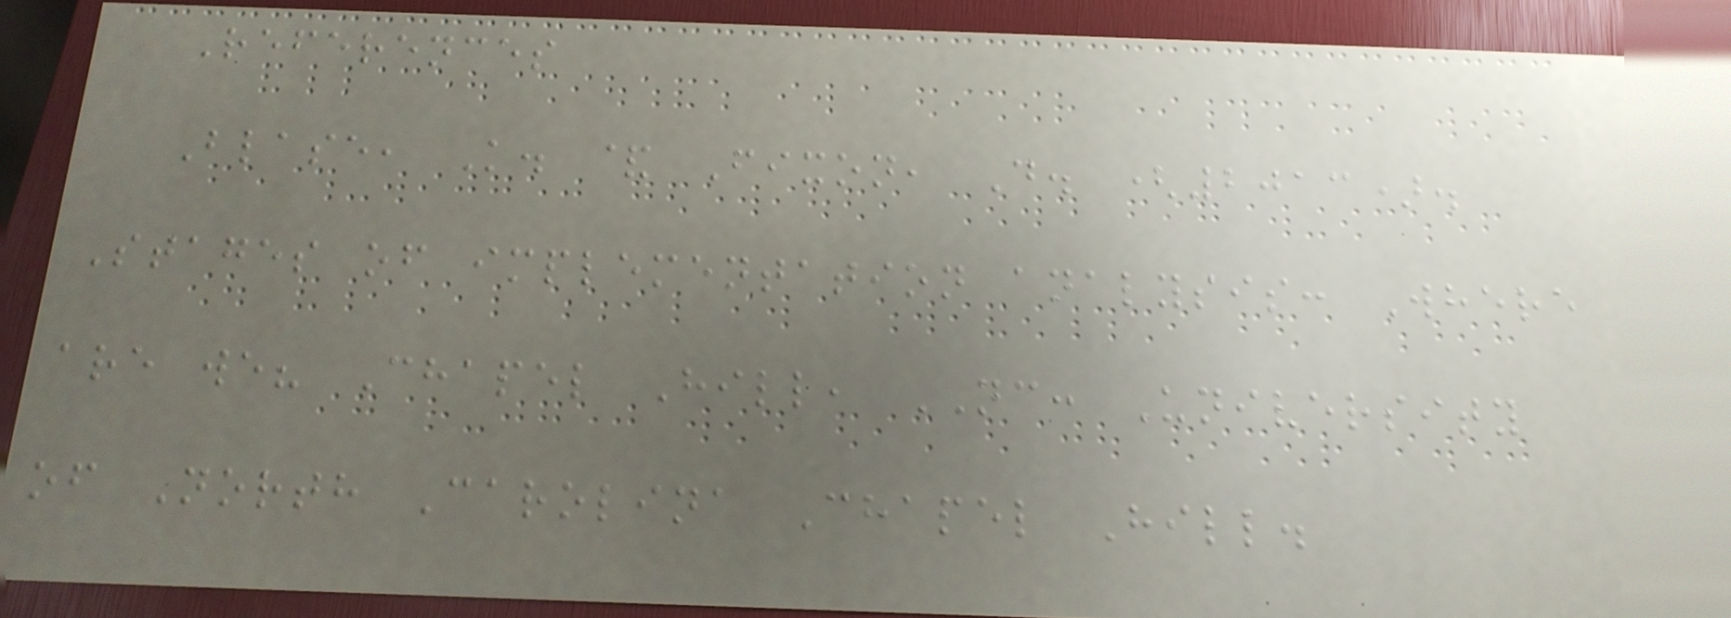References
Blase, K. & Fixon, D. (2013).
Stages of implementation analysis: Where
are we? Chapel Hill, NC: University
of North Carolina Chapel Hill.
